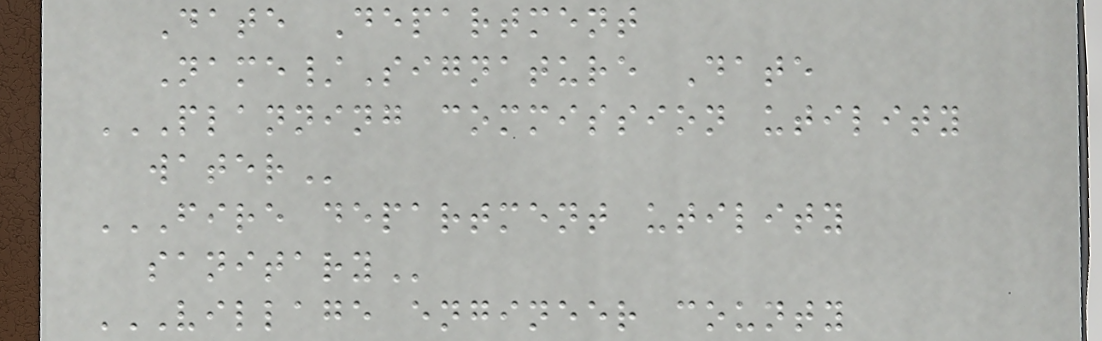Date Department
Name/Signature Date
PLANNING COMMISSION UTILITY
WATER
FIRE DEPARTMENT UTILITY
SANITARY
VILLAGE ENGINEER COUNTY
